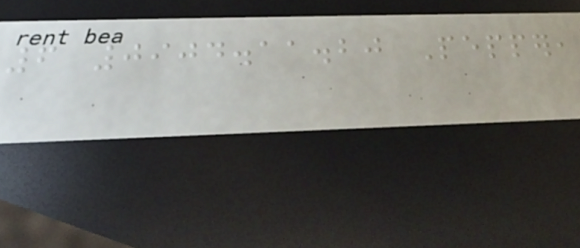6 0904.11.20 Pepper,
